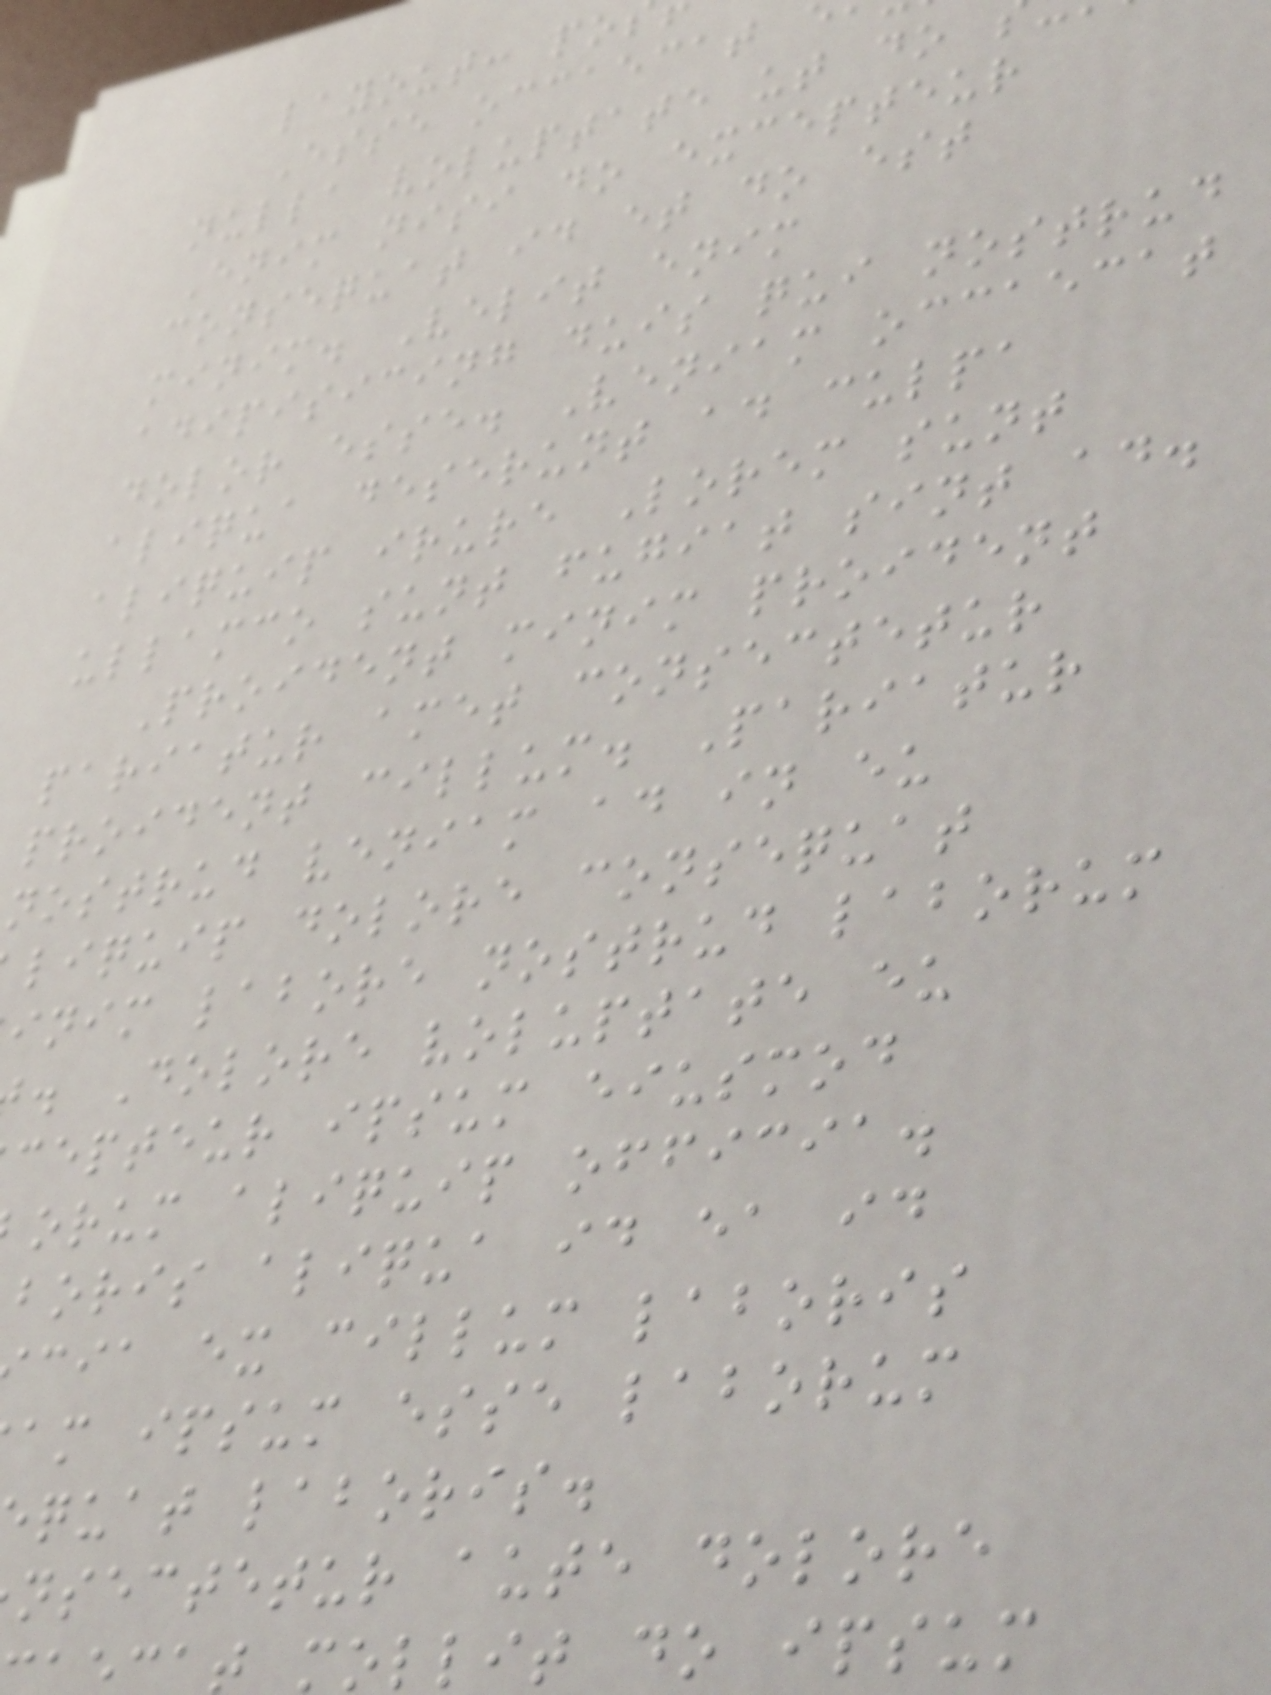layout: po
Esse occaecat
nulla voluptate ut do
Enim nisi do excepteur
consequat id et do est
minim. Velit enim
adipisicing duis qui nostrud
dolor esse. Veniam occaecat
aliqua deserunt ad culpa
aliquip irure Lorem sunt
ullamco sunt fugiat sint ad.
Proident minim proident
pariatur amet consectetur
proident cillum. Pariatur
nostrud veniam ad in eu
liquip dolore consequat
inim labore nostrud laborum
. Dolore voluptate eu
cepteur ipsum eiusmod
orum aliquip officia.
boris aliqua id ea id
cia ex cillum laboris
am ipsum esse laborum
quat laboris.
nsectetur aute dolore
mollit do ipsum
